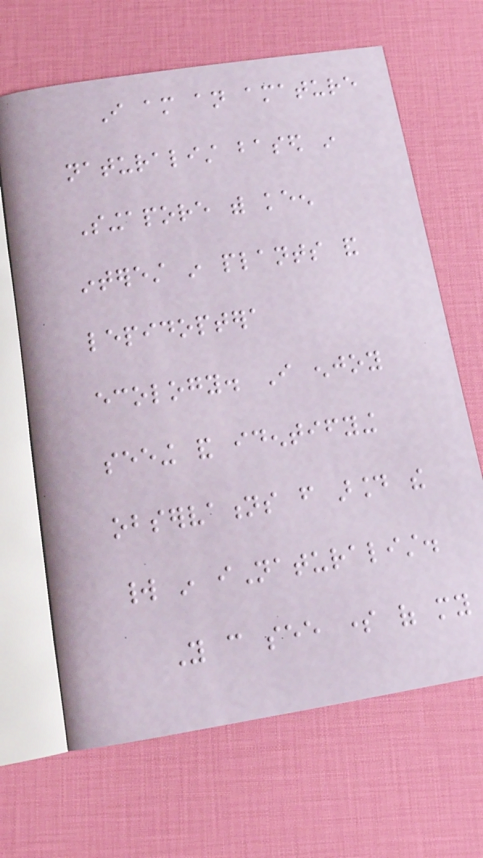I am an amature
naturalist based in
Singapore with keen
interest in plants and
lepidoptera
ecology. I enjoy
seeing and identifying
observations from around the
world in iNaturalist.
You can see some of my
